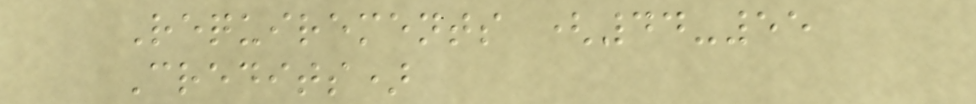Requirements (44-55
Credits)
